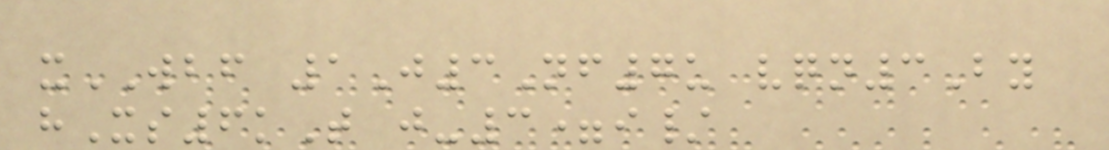xWBF 1J3Nf7u vqn3By
hXs6kT j-3=i/
